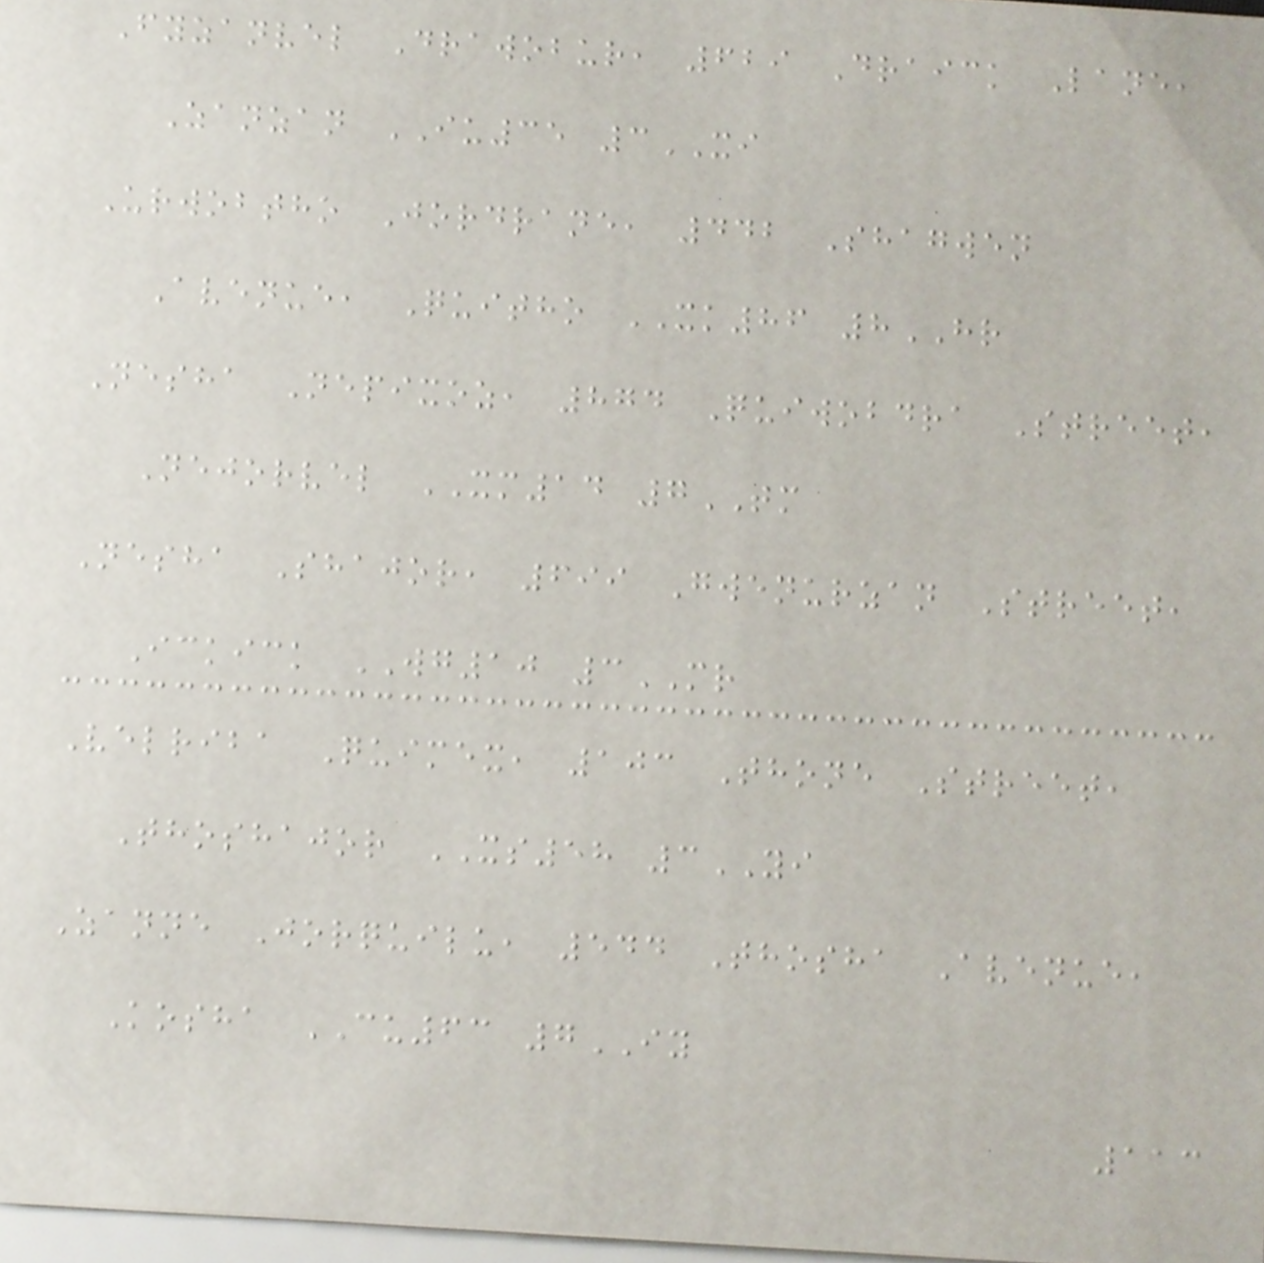Fyzanvel Drawobur, 629 Draick Lane,
Zanzan IU35 3XI
Urwobtho Jordrane, 442 Shagwen
Avenue, Quitho XK86 8HR
Nesha Nepixoz, 874 Quiwobdra Street,
Nejorvel XM14 7TM
Nesha Shajor, 699 Gwenurzan Street,
Ickick WG10 3MR
Velriba Quimex, 103 Thone Street,
Thoshajor XS58 3YI
Zanne Jorquilu, 544 Thosha Avenue,
Kosha CU63 7IY
113
